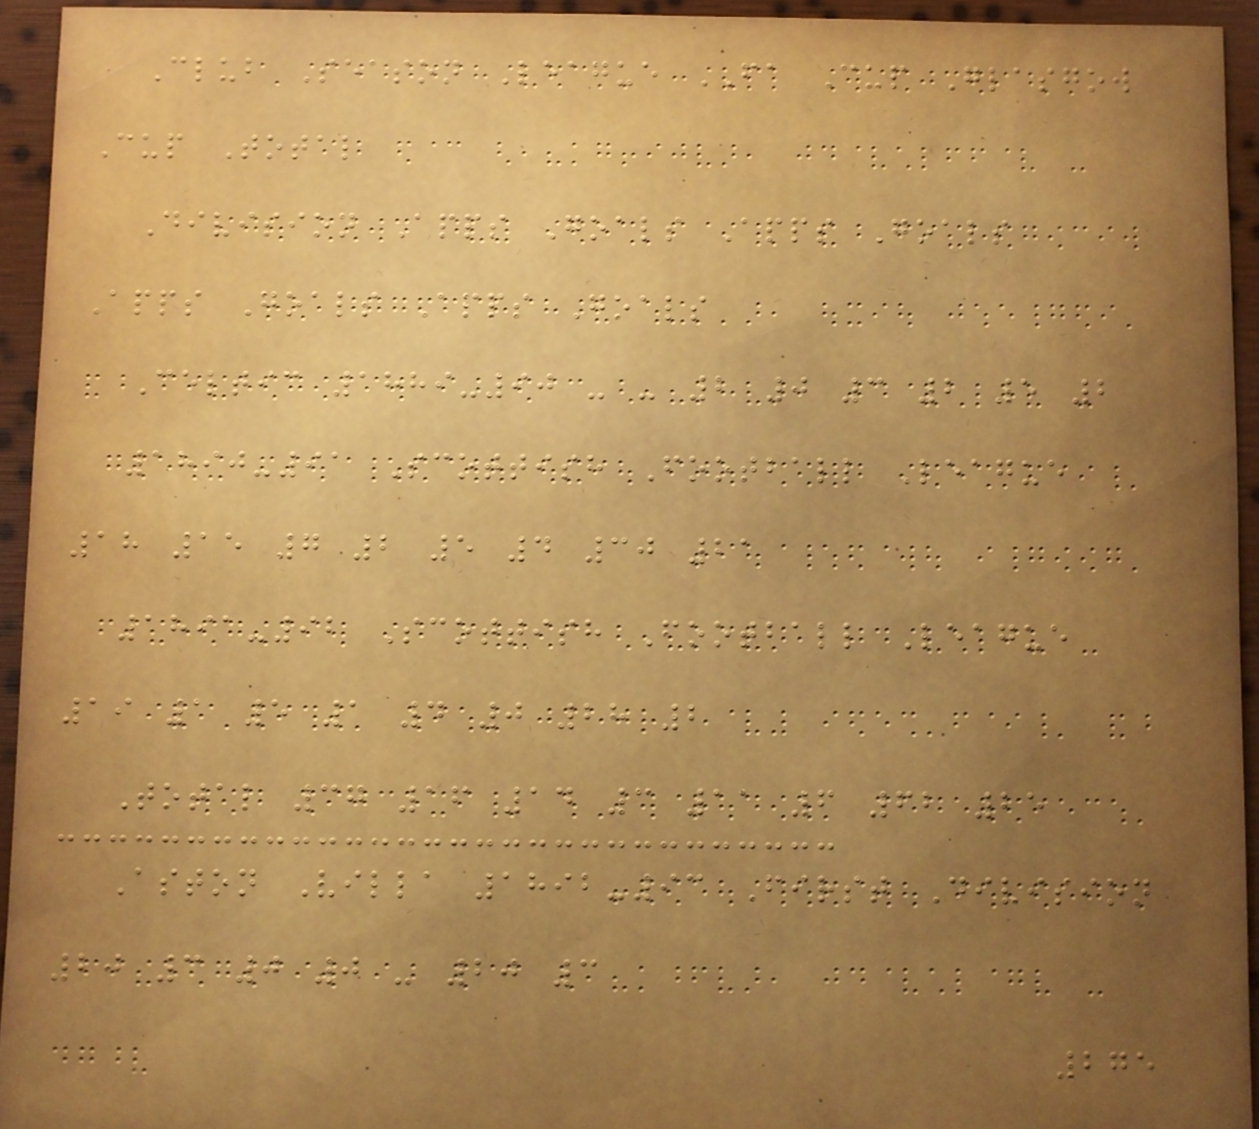Club Season League FA Cup Glasgow
Cup Total
Division Apps Goals Apps Goals
Apps Goals Apps Goals
Celtic 1889-90 - - 2 0 3 2 5 2
1890-91 Scottish Football League
18 15 7 2 5 4 30 21
1891-92 Scottish Football League
19 1 5 1 4 0 28 2
Total 37 16 14 3 11 6 62 25
Aston Villa 1892-93 First Division
20 3 0 0 - 20 3
275
